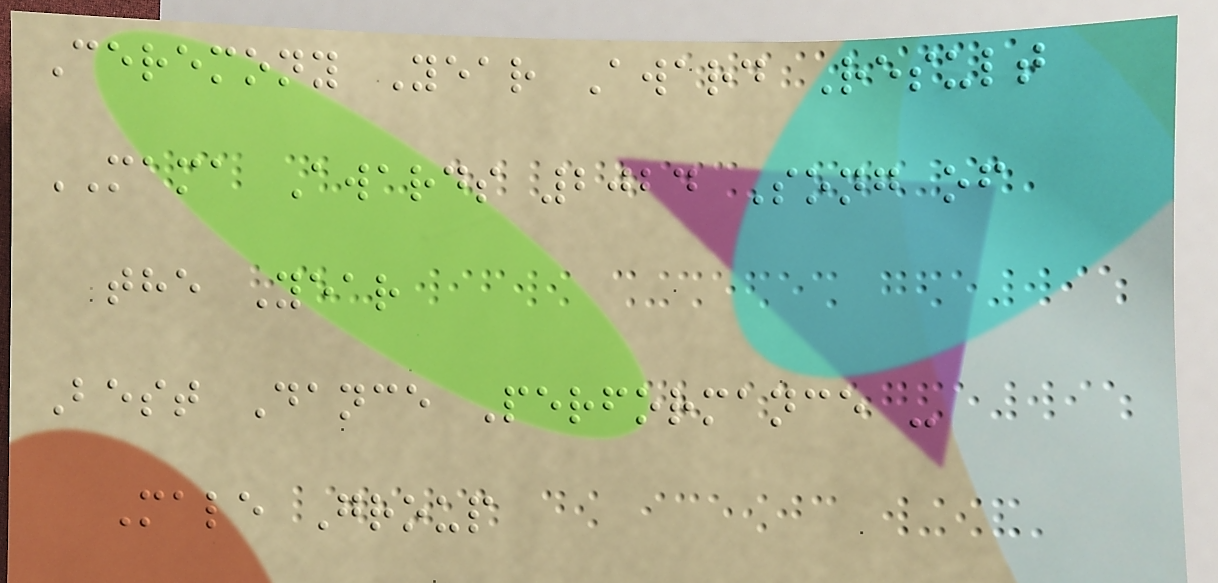Ceremony Year Award Result
MAMA Awards 2024 Song of
the Year
Best Dance Performance -
Male Group
